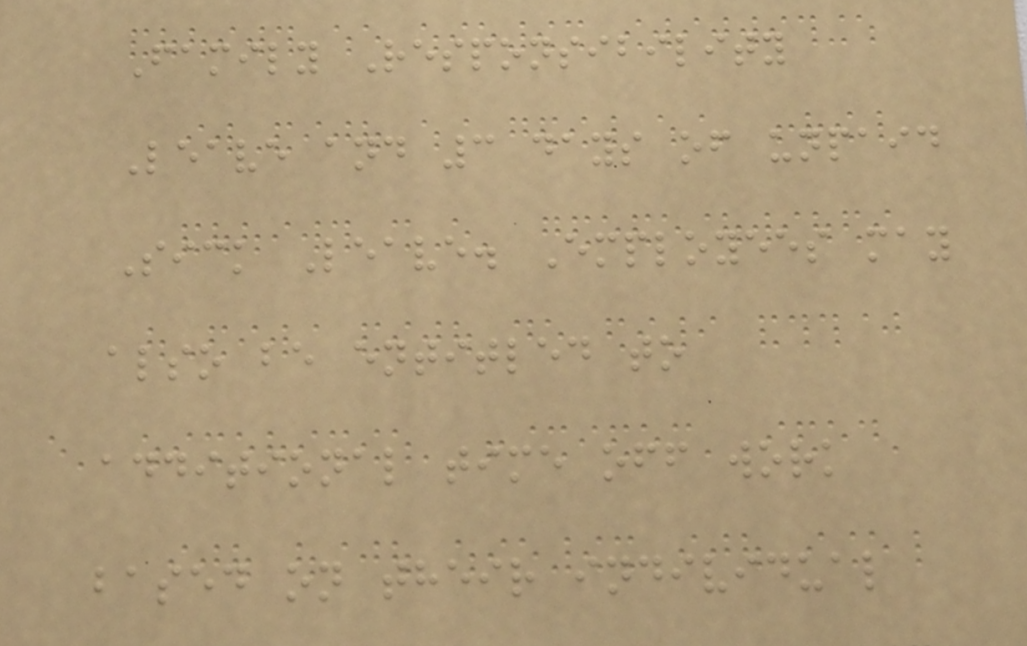Family Responsibility
Leave and 3 days of unpaid
Sick Leave. Employees may
also be entitled to
additional time off work
based on their individual
